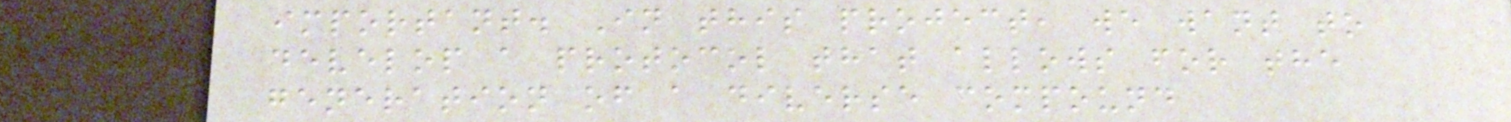important. In this project, we want to
develop a protocol that allows for the
generation of a diverse compound
